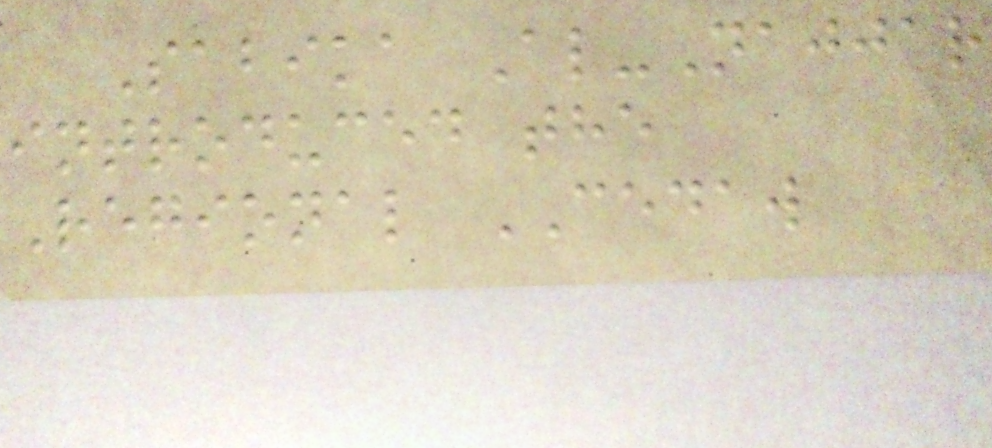Sabika Al-Najjar
introduced the
Regional CEDAW
